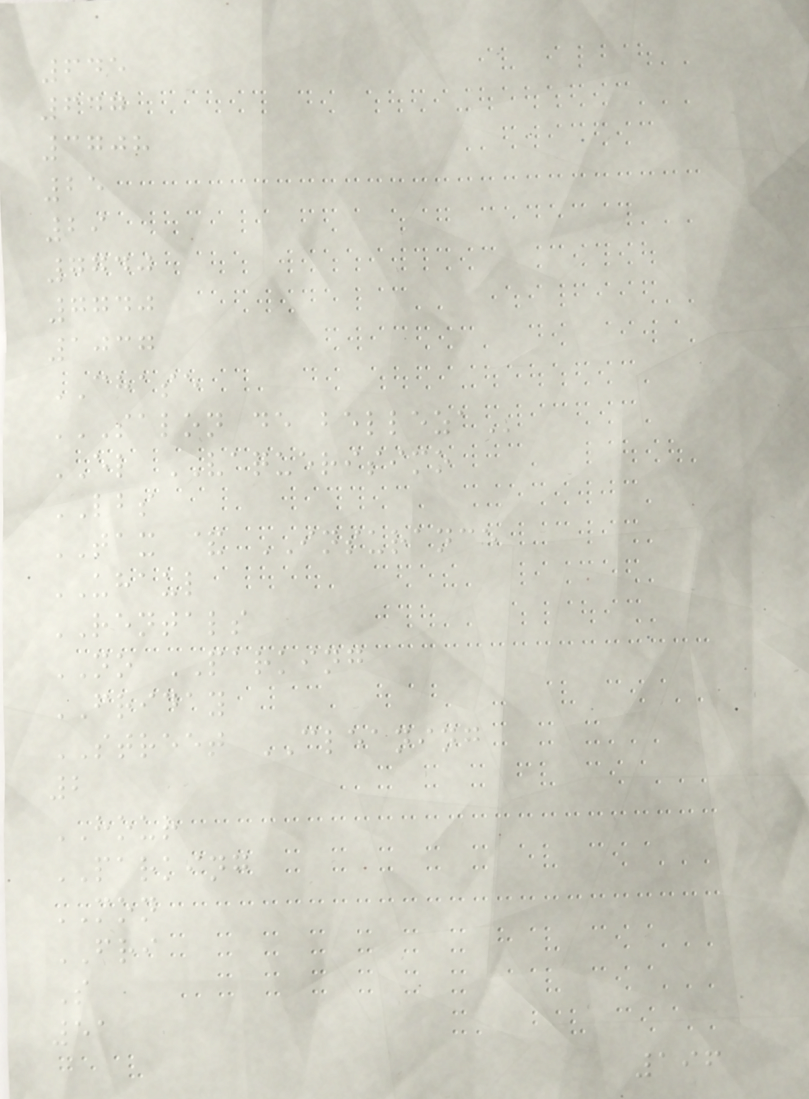645
647
3708
25
29
7740
7740
1037
CHASE
SALON DE BELLEZA
EL VAQUERISIMO
LBS
TAX & INSURANCE
UHAUL
RENTALS
NO PARKING
FRIDAY
STREET CLEANING
2
HOUR
PARKING
MON
FRI
S
51
196
